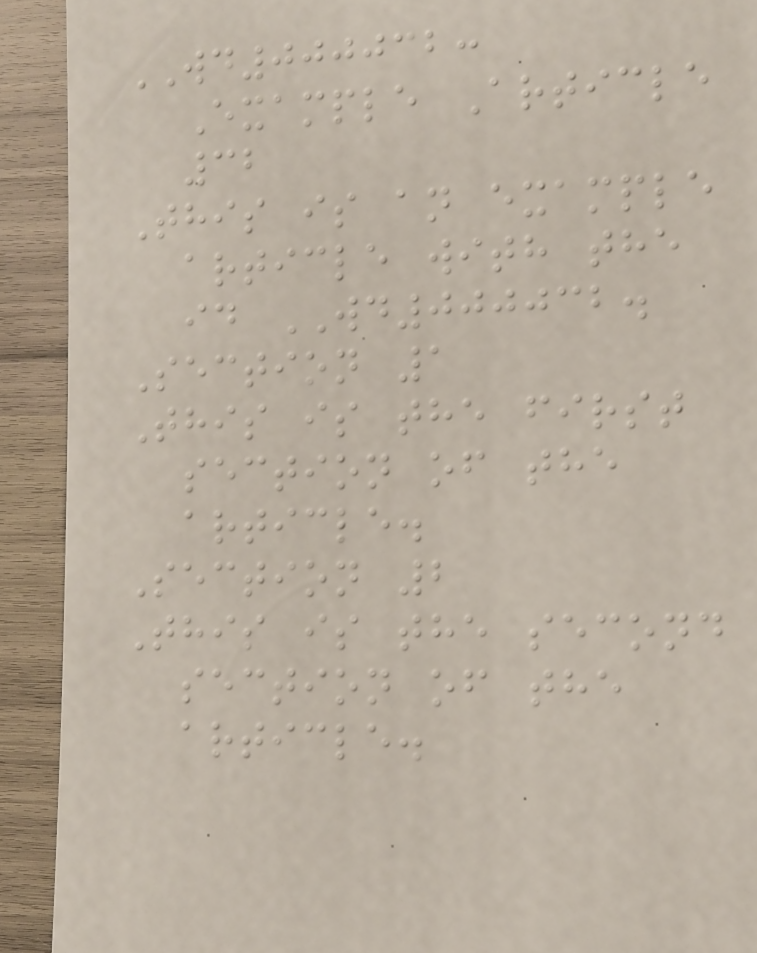WD000032:
Example Article
32
This is an example
article with the
id WD000032.
Section 1
This is the first
section of the
article.
Section 2
This is the second
section of the
article.
